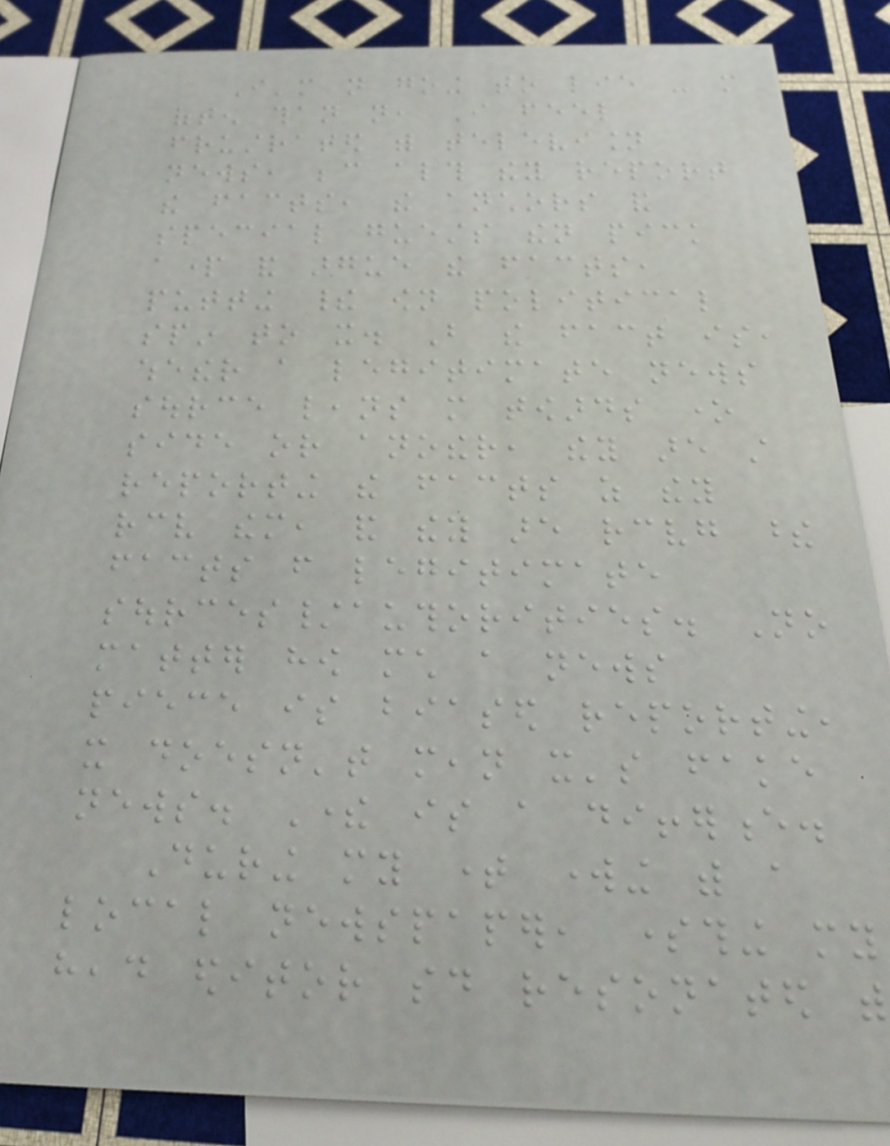I'm not going to lie - more
often than not, I feel
frustrated with television
news, because although they report
the facts, the anchors and
special guests then pick
apart and argue the facts,
putting their own political
spin to it. But the fact is,
whether a legitimate news
source leans more towards one
side or another, they are still
reporting the facts as they
receive them, and they are receiving these
facts from legitimate
sources/authorities. No
matter how much a news
piece is biased reporting,
it doesn't mean it's fake
news. There is a difference.
During my time working with a
local newspaper, something my
head editor said resonated with
